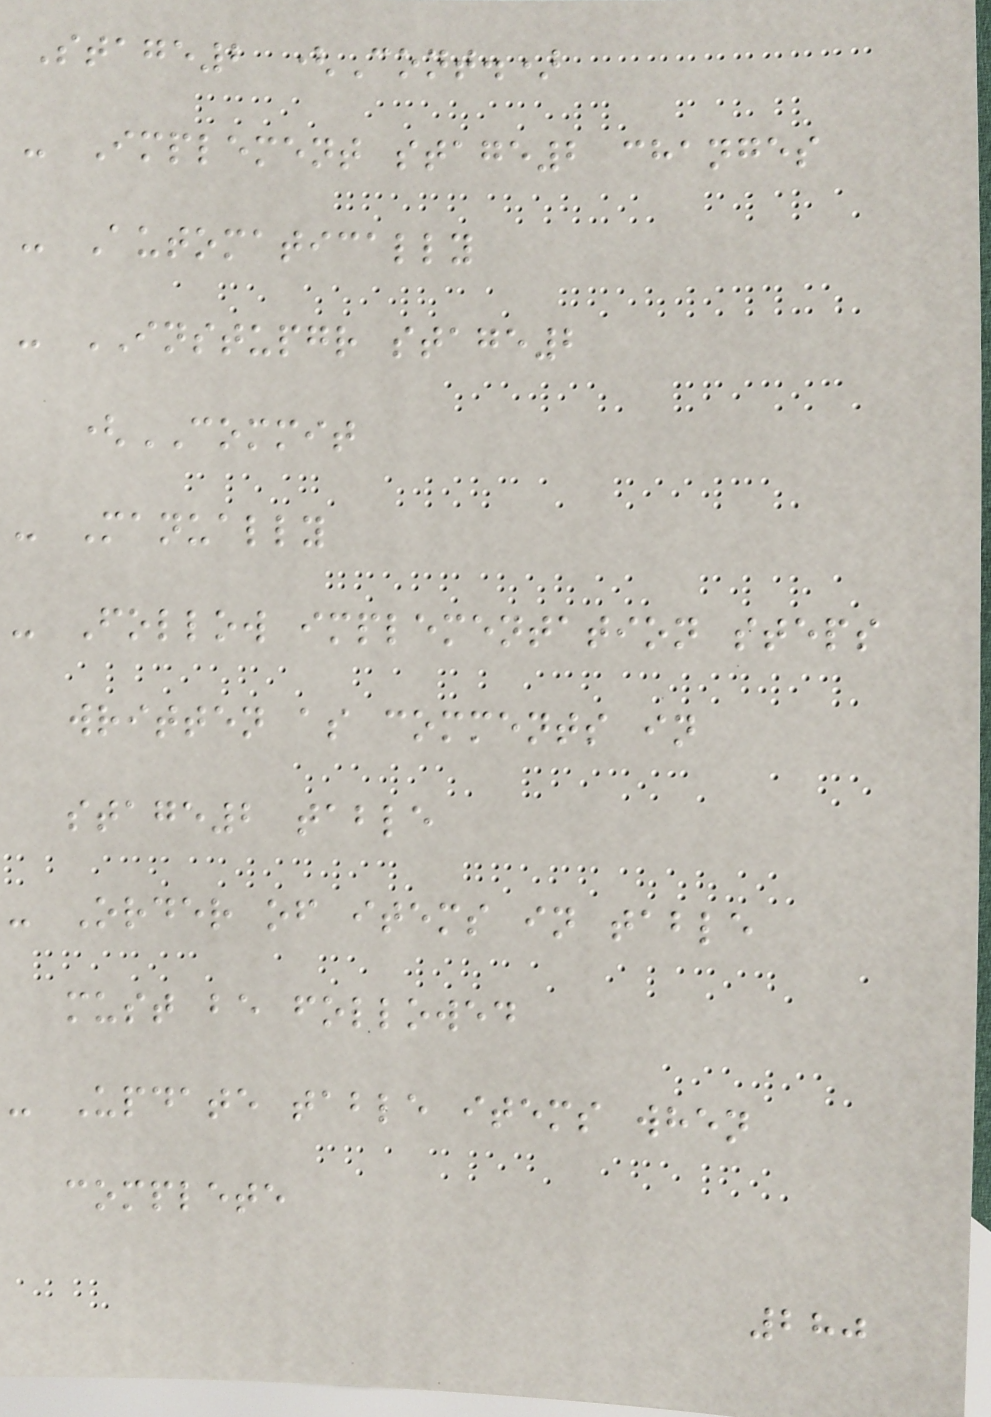Stage2 (Cont.)
- Implement stage2 changes
- Automatically
- INSTUPGR stage2
(COMMIT
- Manually
- Follow implementation steps
written as comments in
stage2 table
- Order of items in table
must be followed
- Update table items when
complete
280
